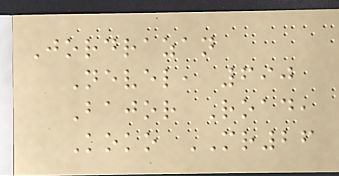Jordrazan
Nevel, 690
Bajor Road,
Koko MR26
